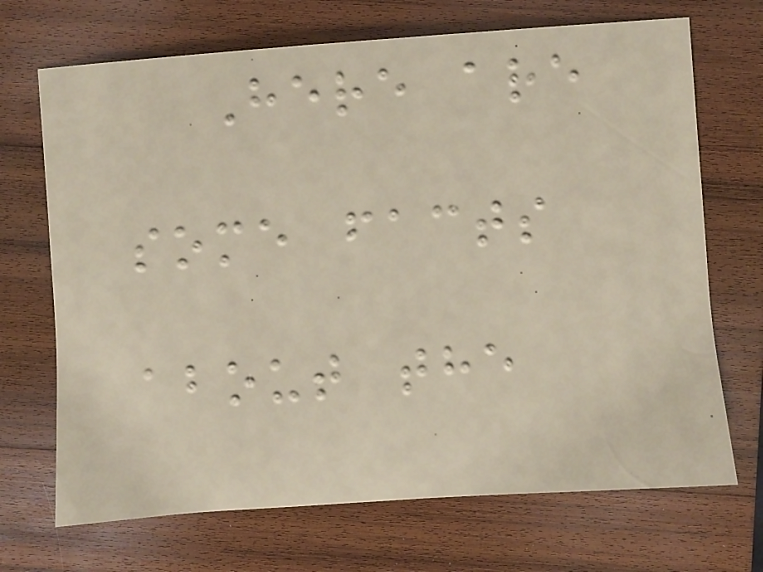Here are
some facts
about the
